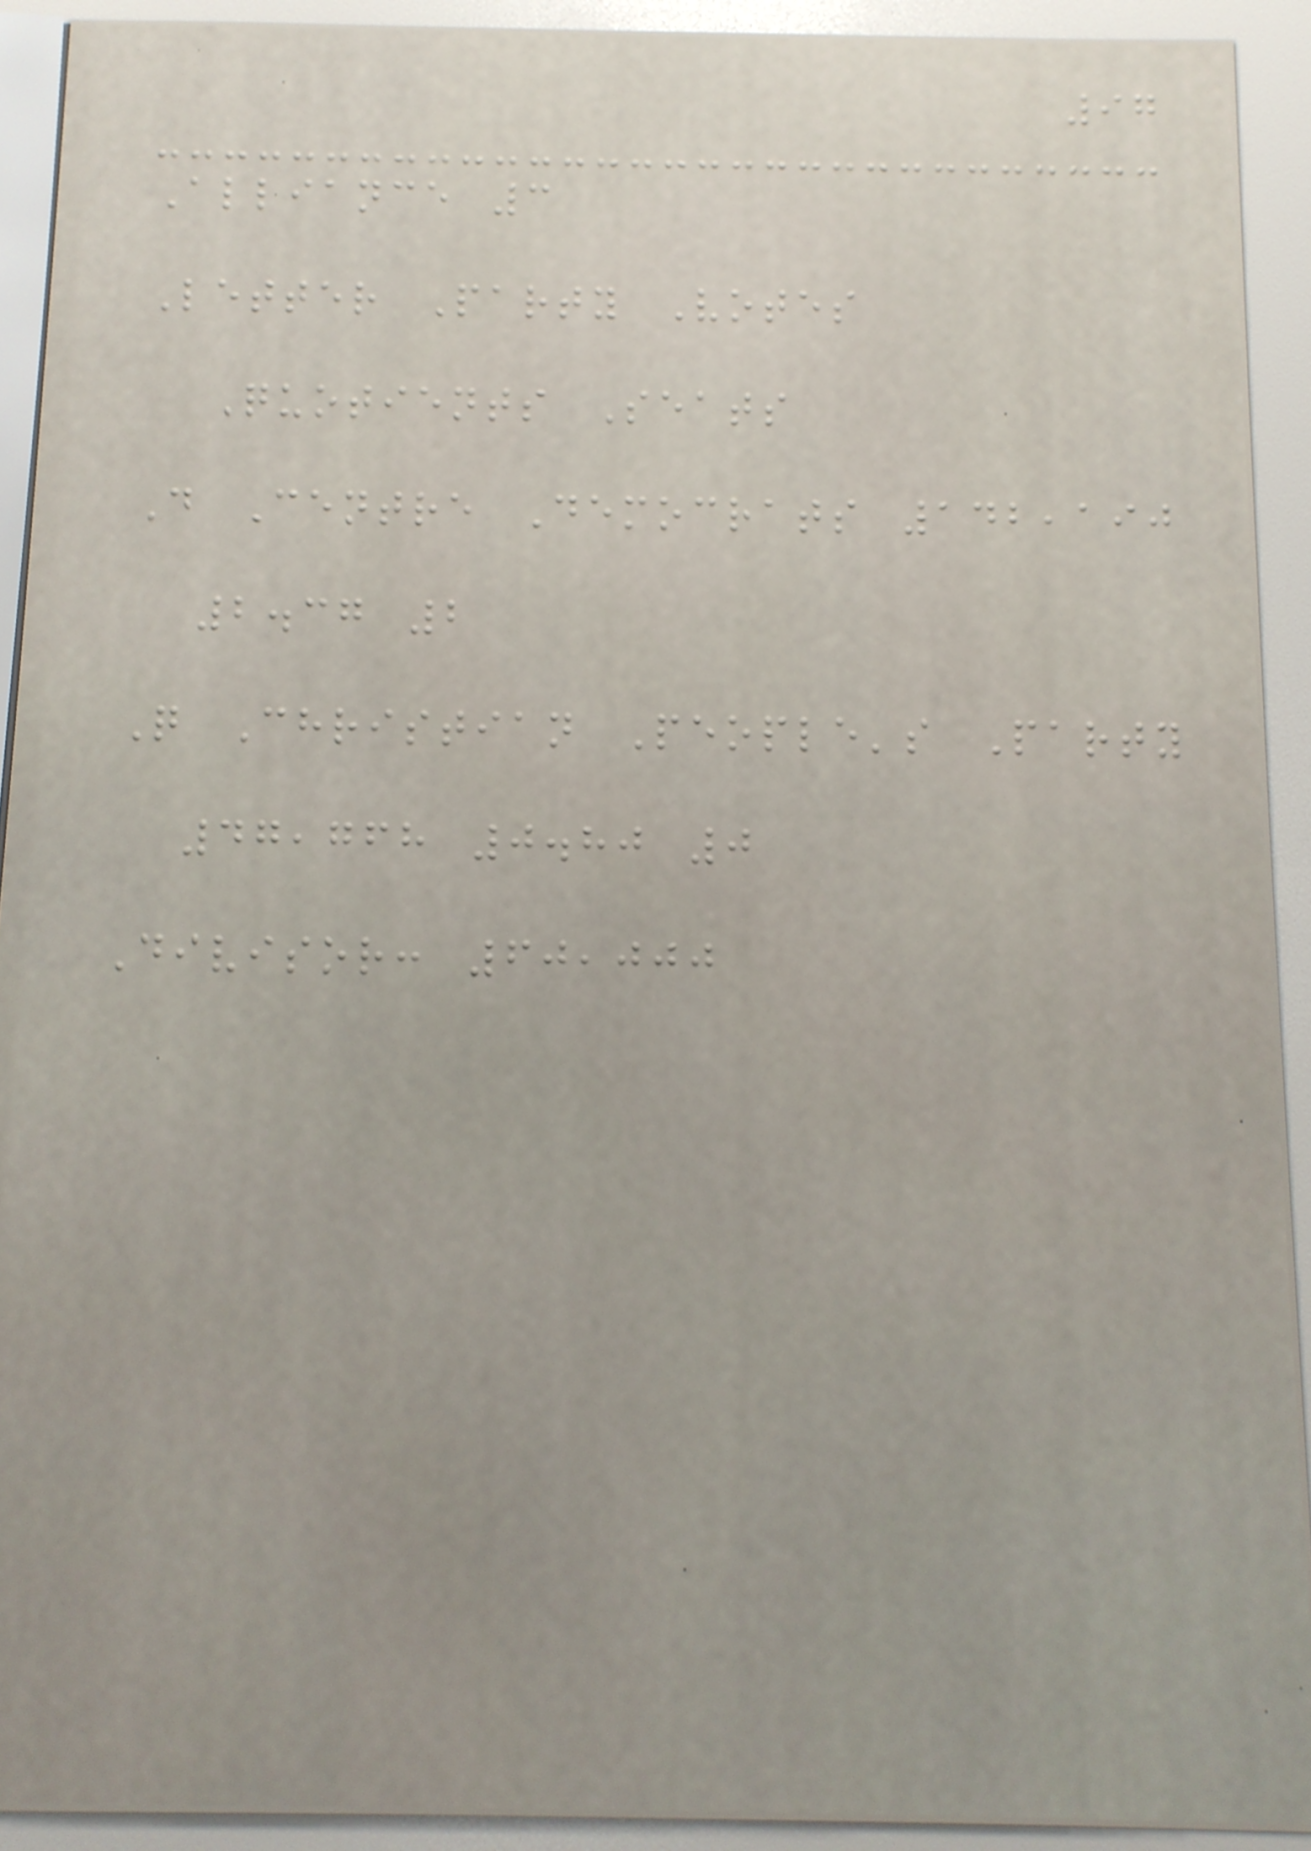97
Alliance 3
Letter Party Votes
Quotients Seats
D Centre Democrats 142,190
2.37 2
Q Christian People's Party
47,768 0.80 0
Divisor: 60,000
